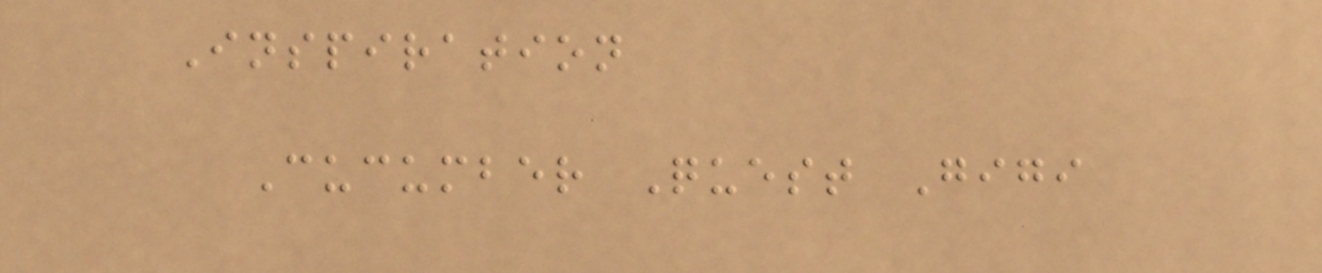Inspiration
Cucumber Quest Gigi
